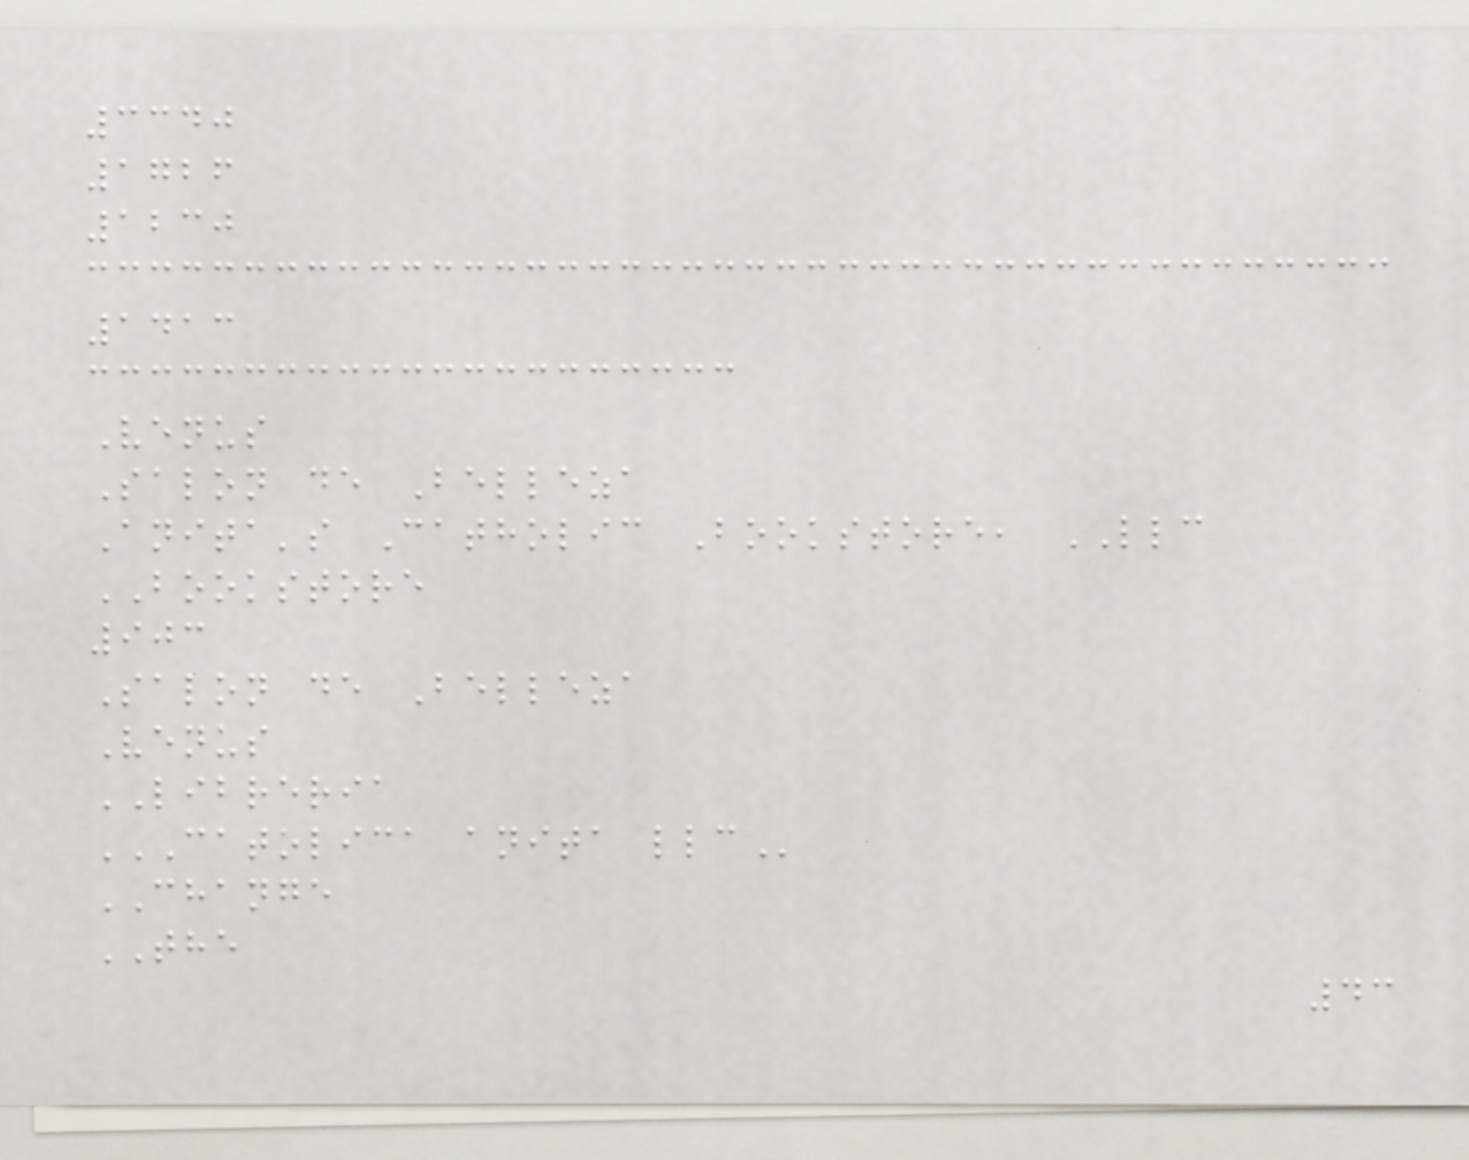3340
1726
1230
1413
Venus
Salon de Belleza
Anita's Catholic Bookstore, LLC
BOOKSTORE
903
Salon de Belleza
Venus
LIBRERIA
CATOLICA ANITA LLC
CHANGE
THE
43
